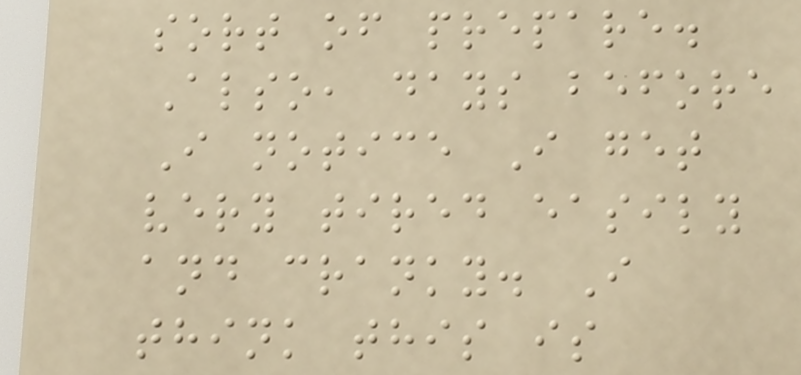sort of prepare.
Also, days before
I notice I get
very tired easily
and cranky. I
think this is
